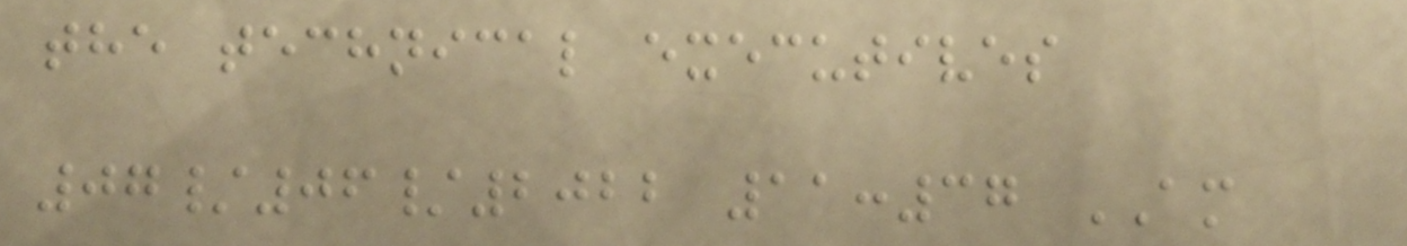the technical executives
07/06/2022 11:37 AM
